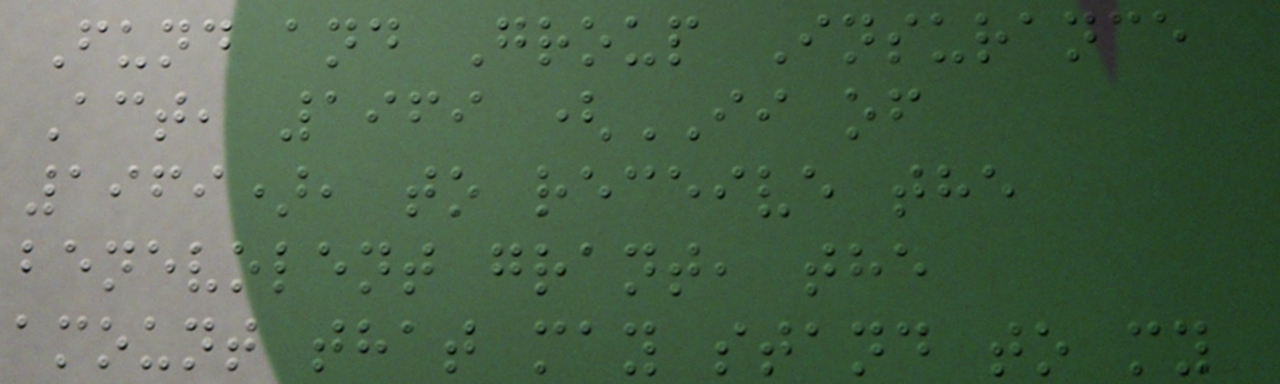Fund and Group Insurance
Act, 1969 (II of
1969), to receive the
benevolent grant, the
amount that may stand to my
